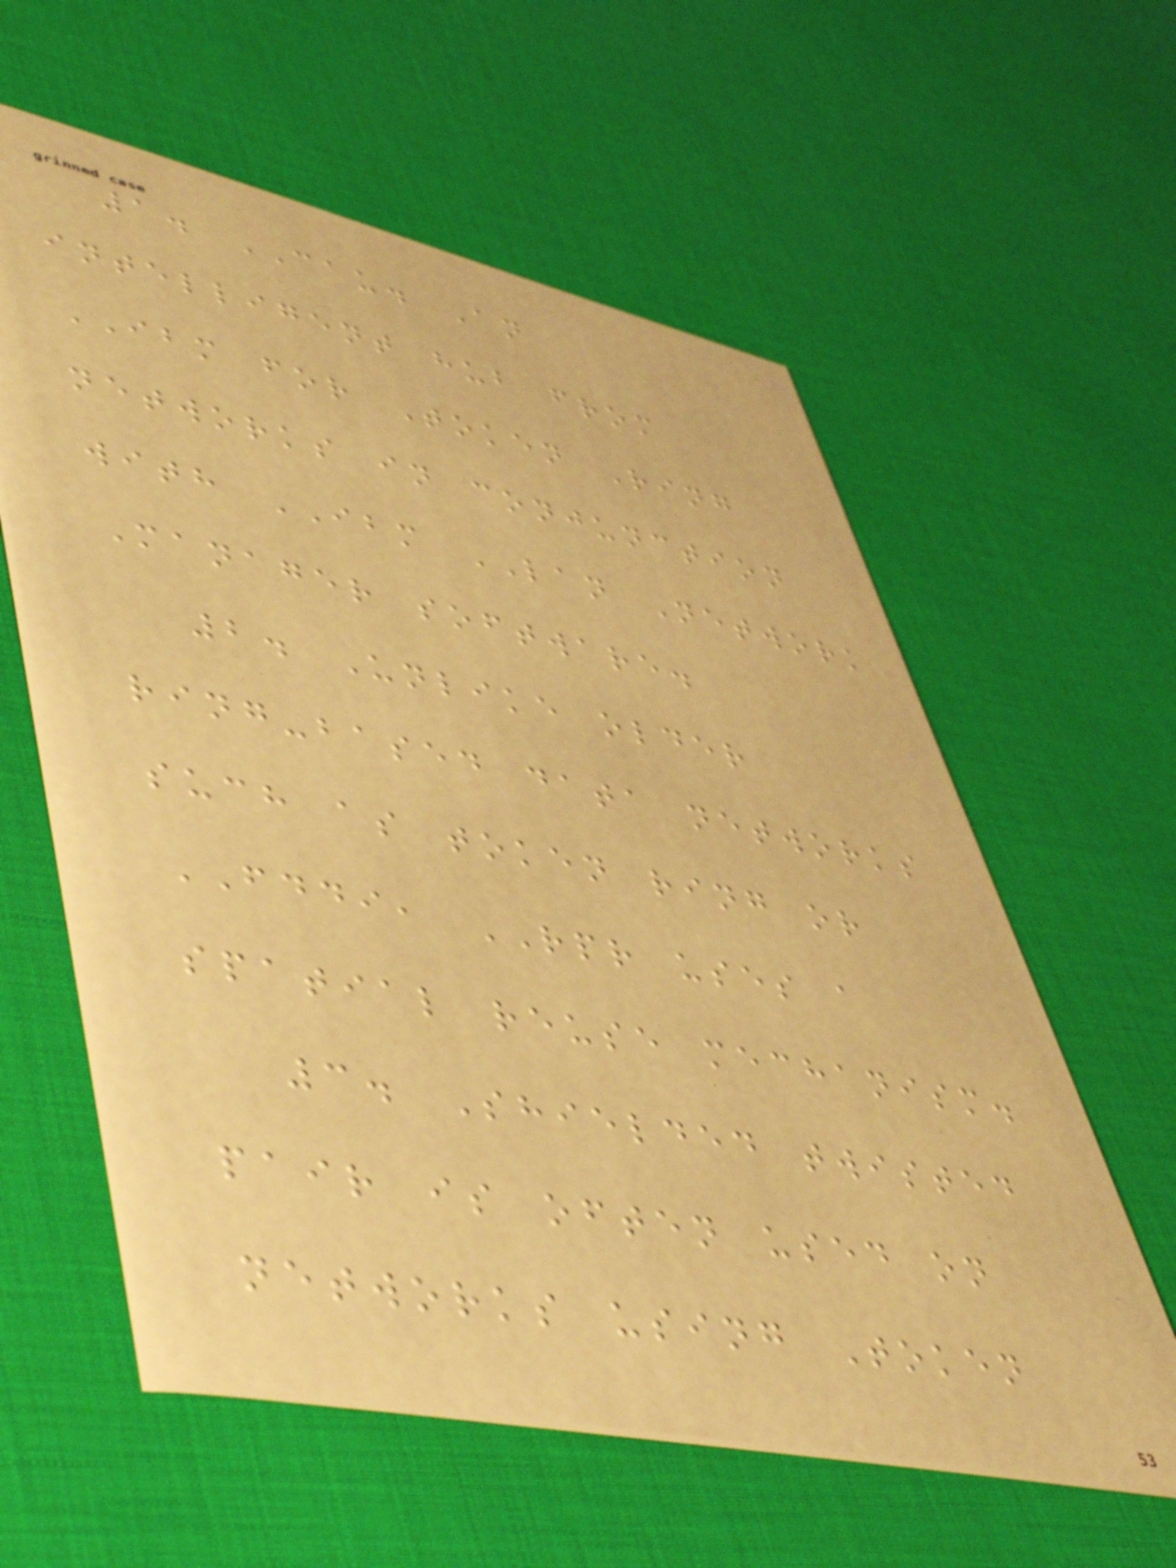1. CAU. An
intelligent hub from
IBM for Token Ring
networks in conjunction
with IBM LAN Network
Manager software.
2. Unlike older
ring-based data networks
such as token ring or
FDDI, RPR uses a
spatial reuse mechanism.
3. Shielded twisted
pair is often used on
networks using Token
